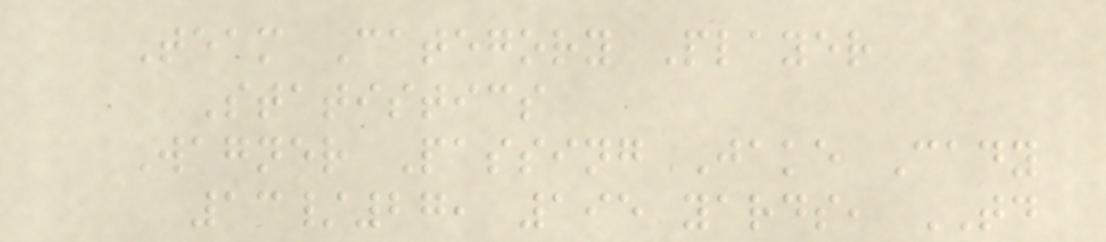Team Category Player
Statistics
Wagner Passing Jake Cady
13/27, 195 yards, TD
